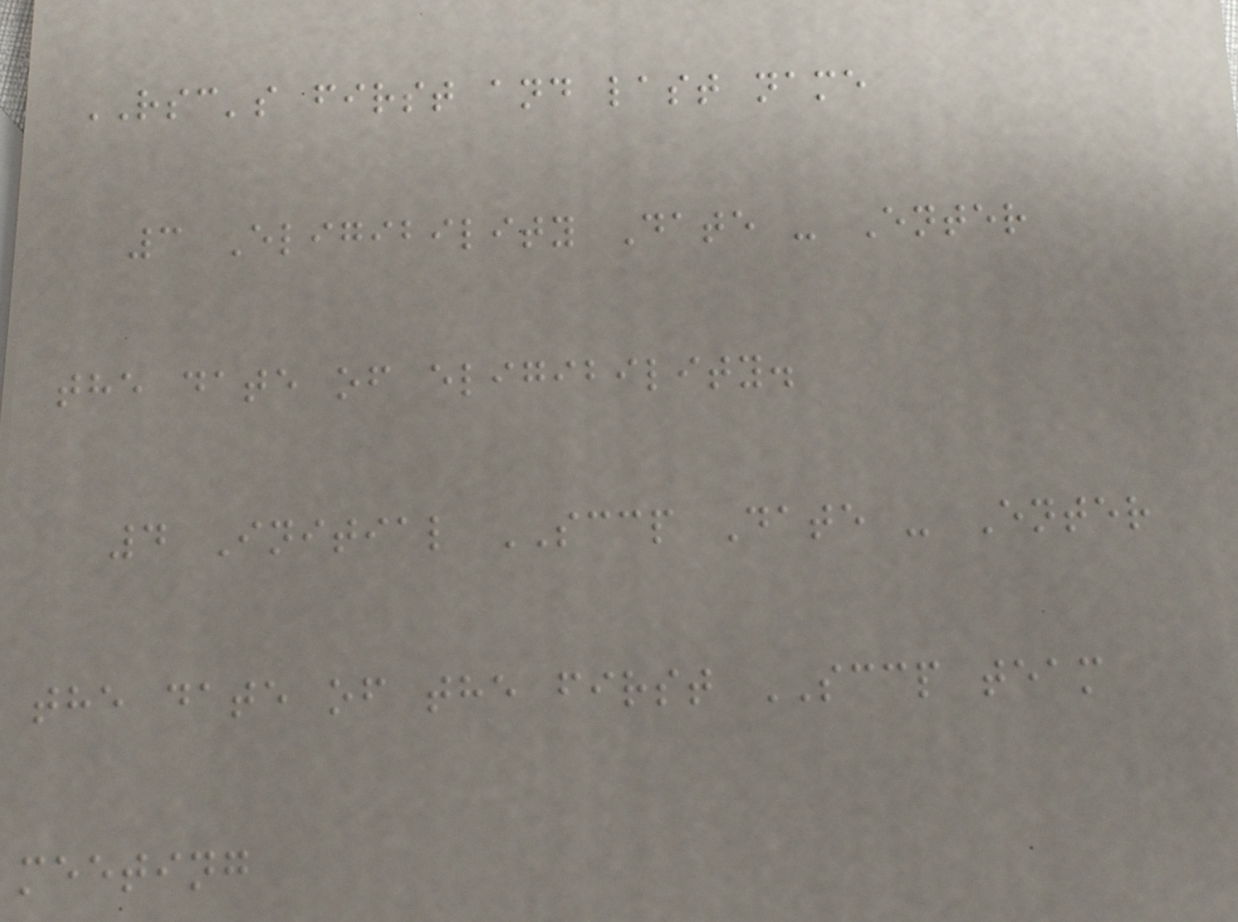RSC's first and last name
3 Eligibility Date - Enter
the date of eligibility.
4 Initial SCCP Date - Enter
the date of the first SCCP team
meeting
